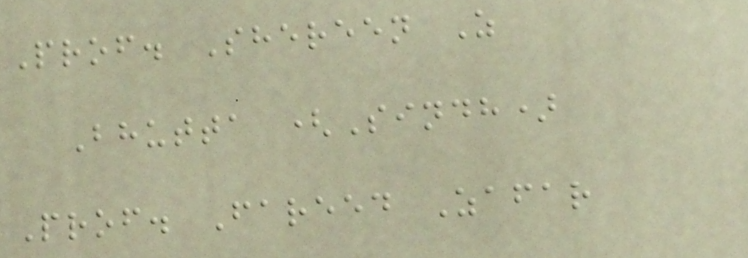Prof. Shereen Z
Bhutta (Sindh)
Prof. Fareed Zafar
